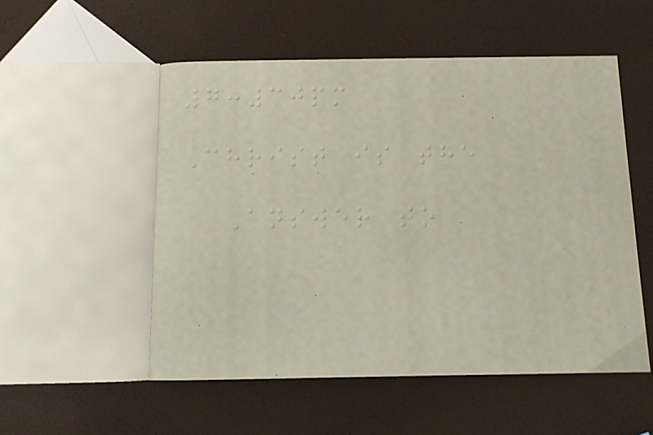7:30pm
Christ is the
Answer to
